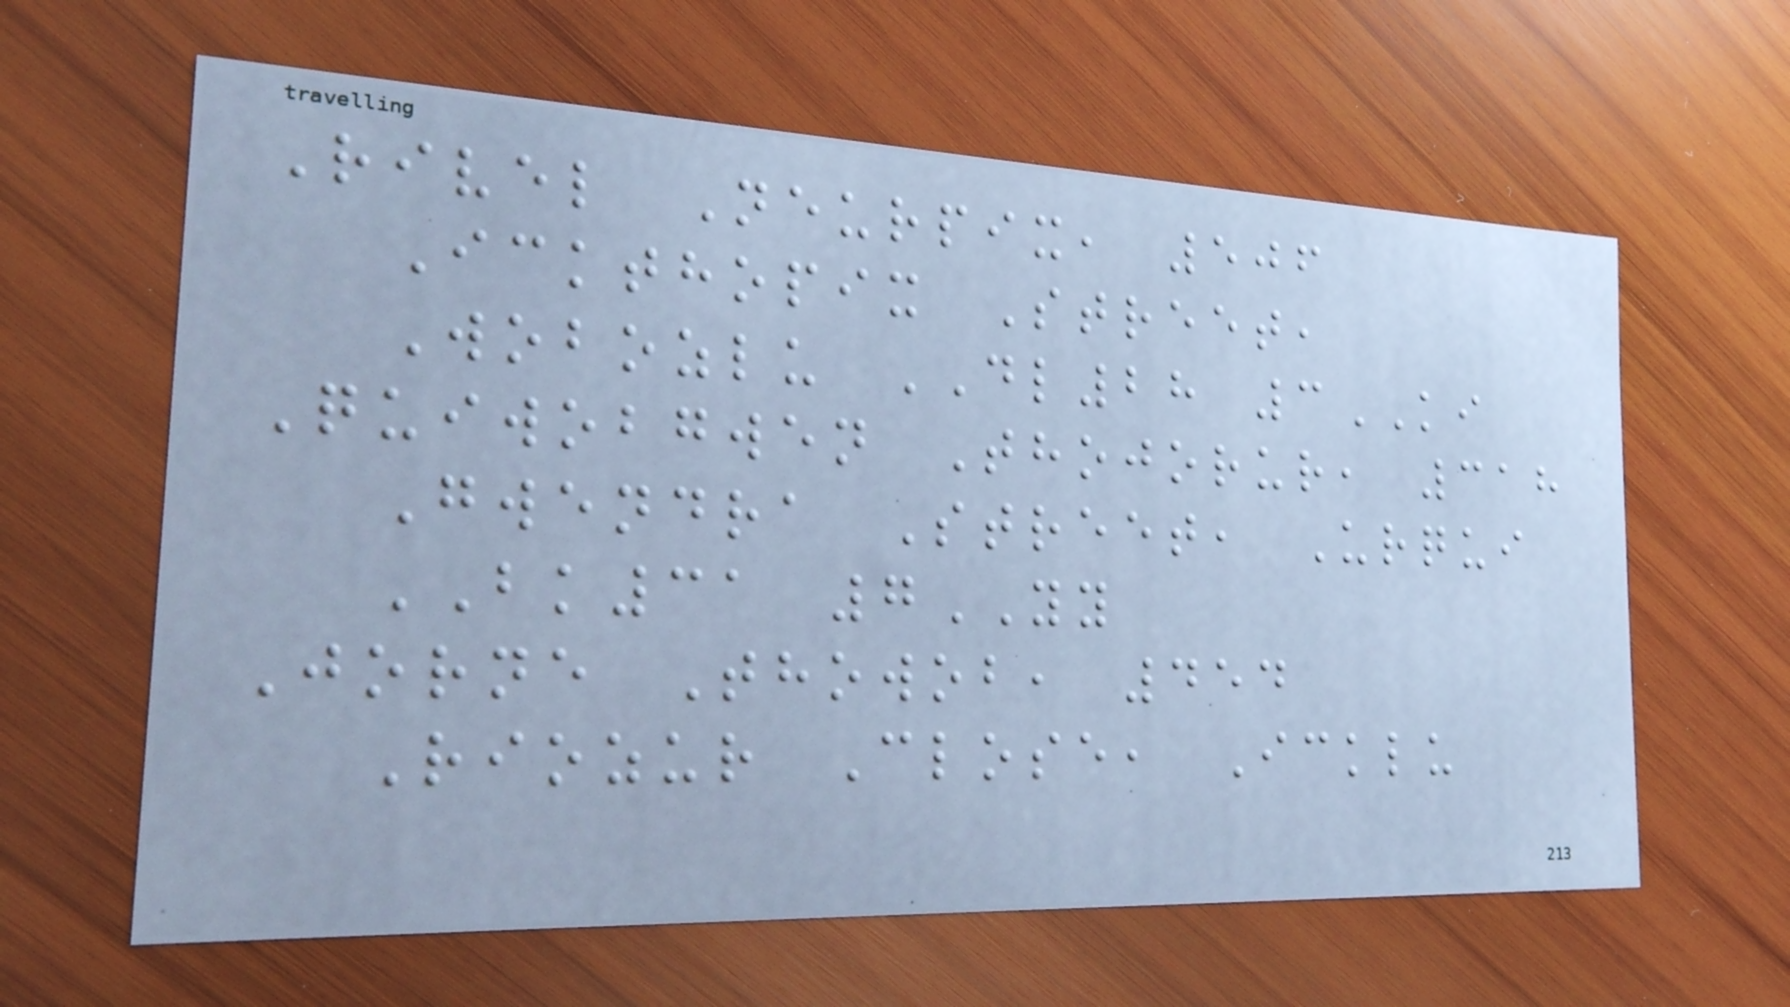Rivel Neurpix, 506
Ickthopix Street,
Wobozlu DL28 3KI
Quiwobgwen Thojorur, 318
Gwendra Street, Urqui
BK31 7YY
Jorne Thowob, 454
Riozur Close, Icklu
